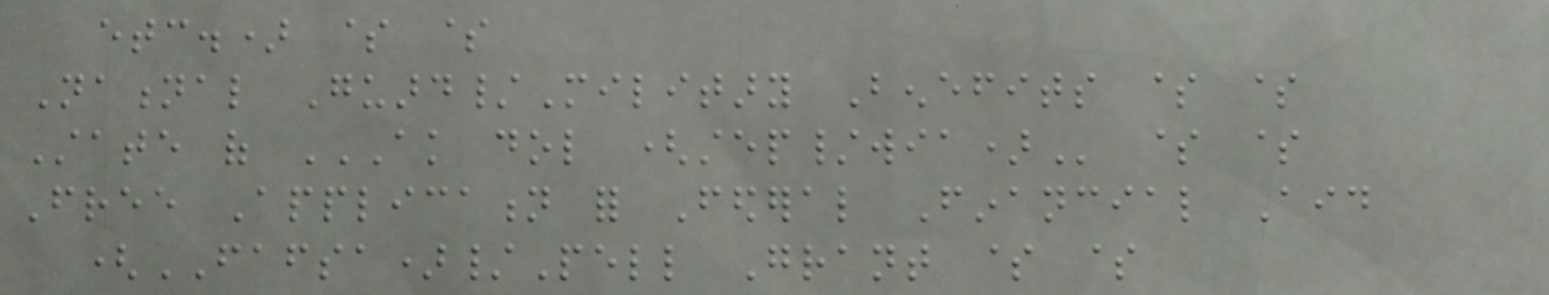etc.) $ $
National Guard/Military Benefits $ $
State of AK DOL (STEP/WIA) $ $
Free Application for Federal Financial Aid
(FAFSA)/Pell Grant $ $
